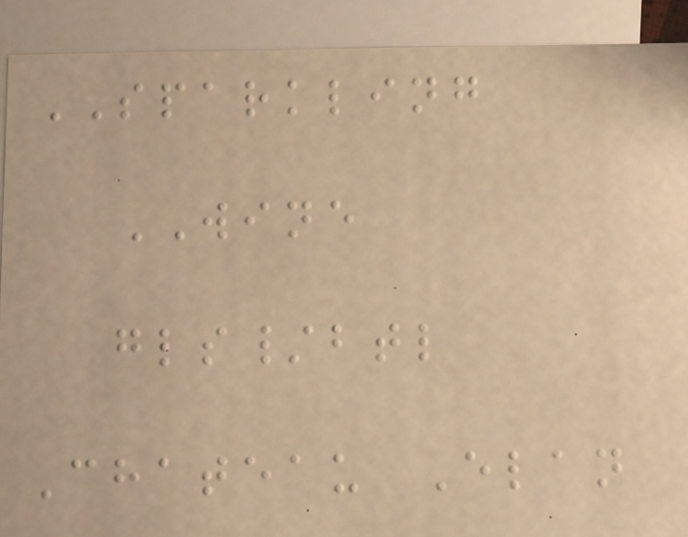SPARKLING
WINE
gls/btl
Chateau Elan
